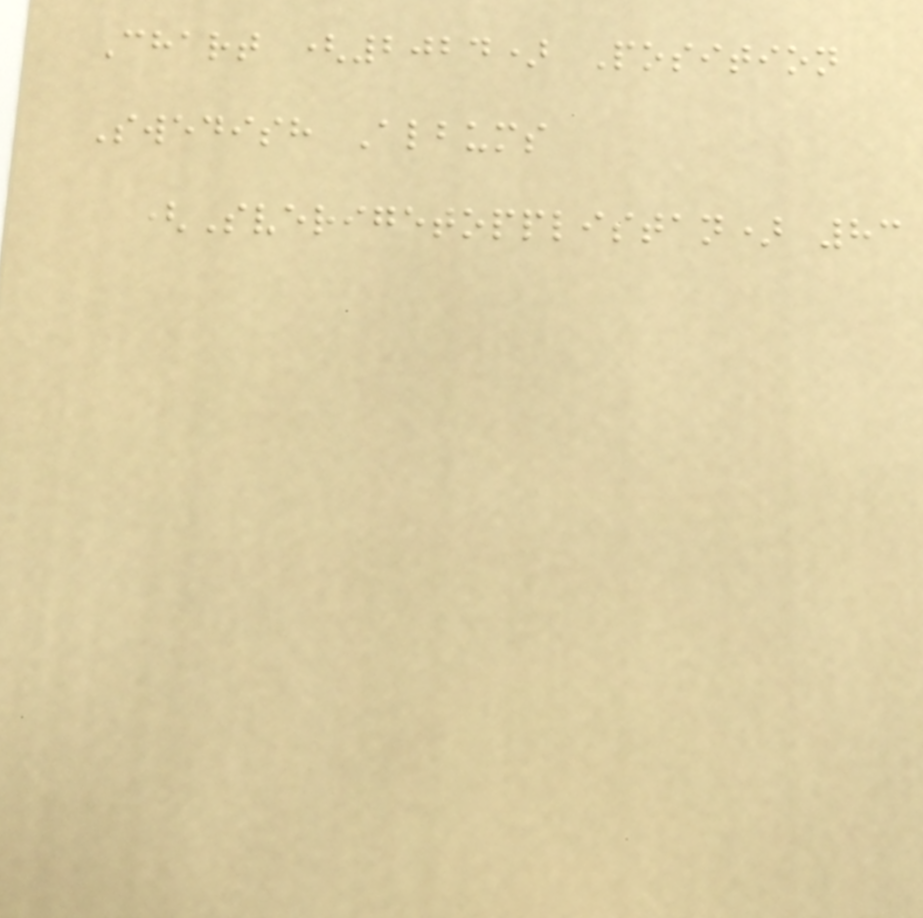Chart (2024) Position
Swedish Albums
(Sverigetopplistan) 83
